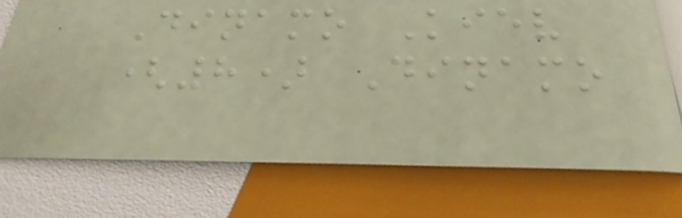Dinamo Kiev
(8) Dinamo
